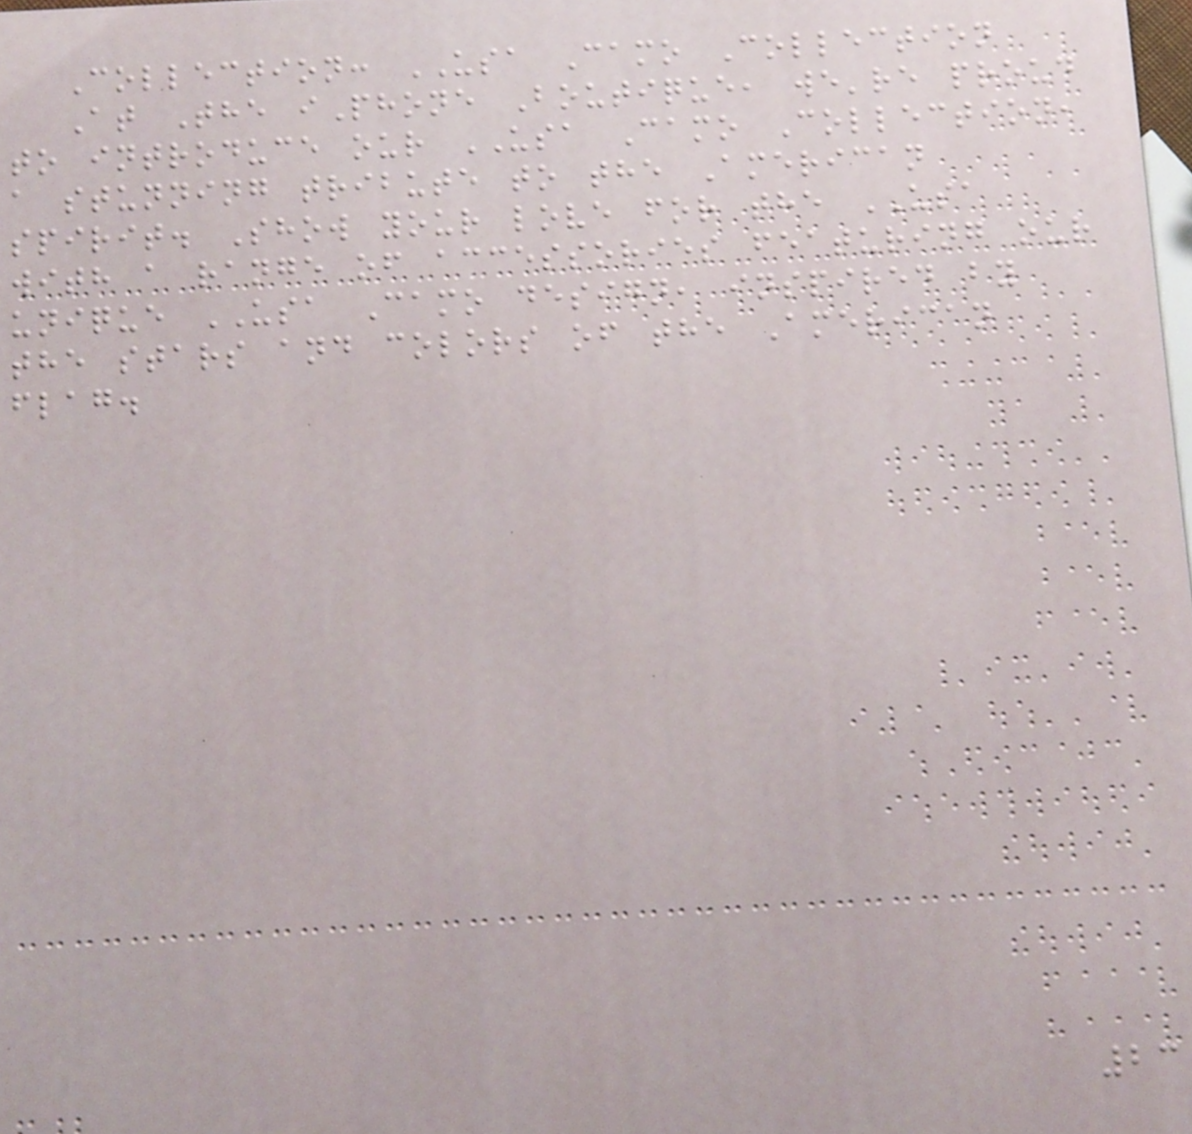Collection: USA Camo Collection
At The iPhone Boutique, we're proud
to introduce our USA Camo Collection,
a stunning tribute to the American
spirit. Show your love for the USA
with a range of accessories featuring our
unique USA Camo design, inspired by
the stars and colors of the American
flag.
23
